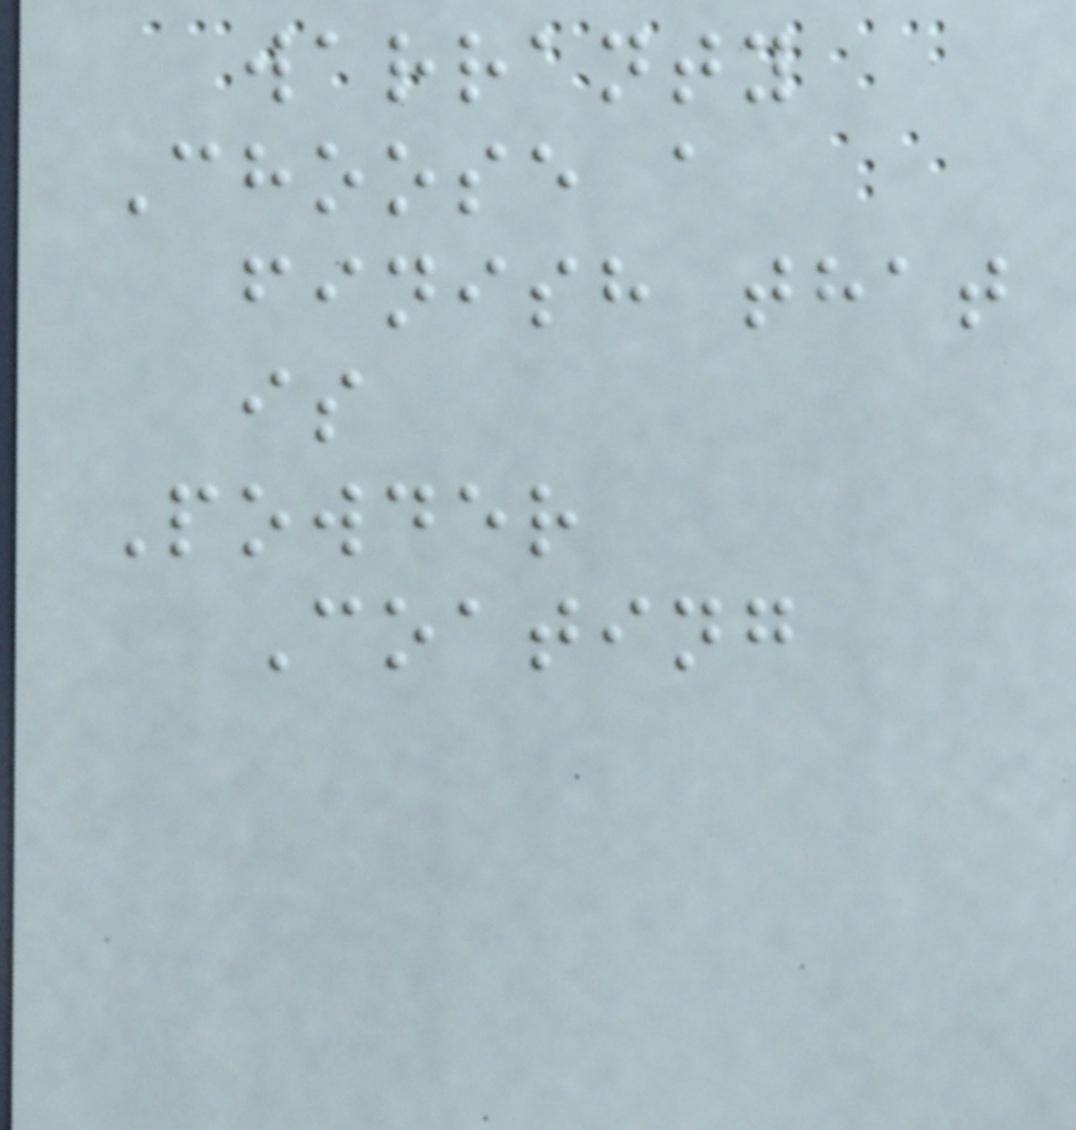warranty
Choose a
finish that
is
Powder
Coating
